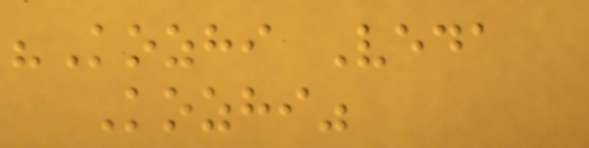"Kozhi Veda
Kozhi"
